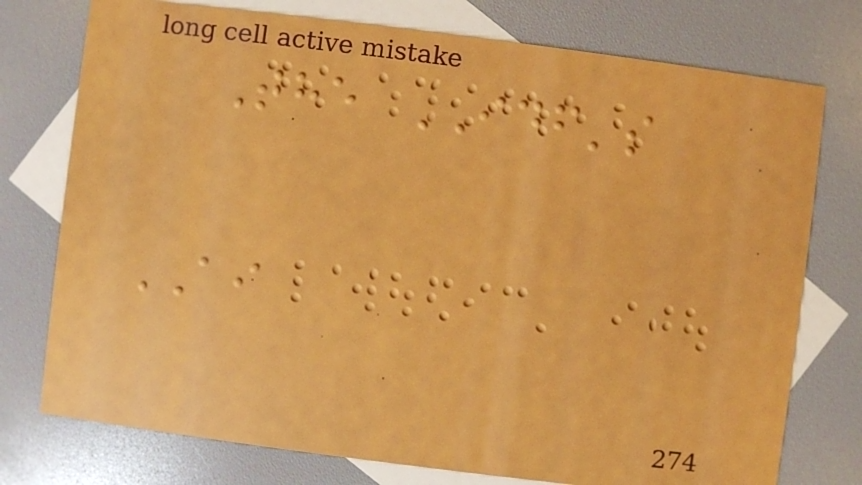The IDF's
AI
